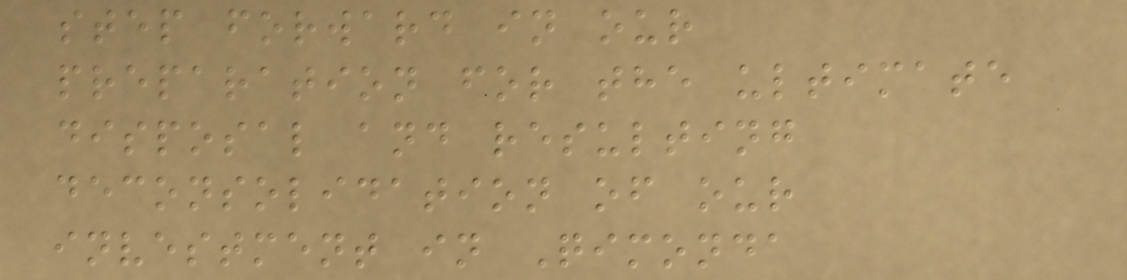step forward in our
preparation for the ultimate
disposal and resulting
deconsolidation of our
investment in Qimonda
